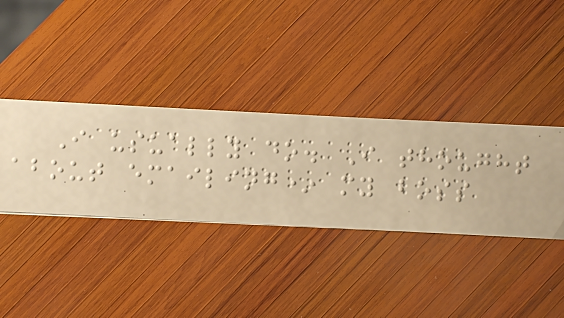I usually do. I thought
about emailing* my boss
